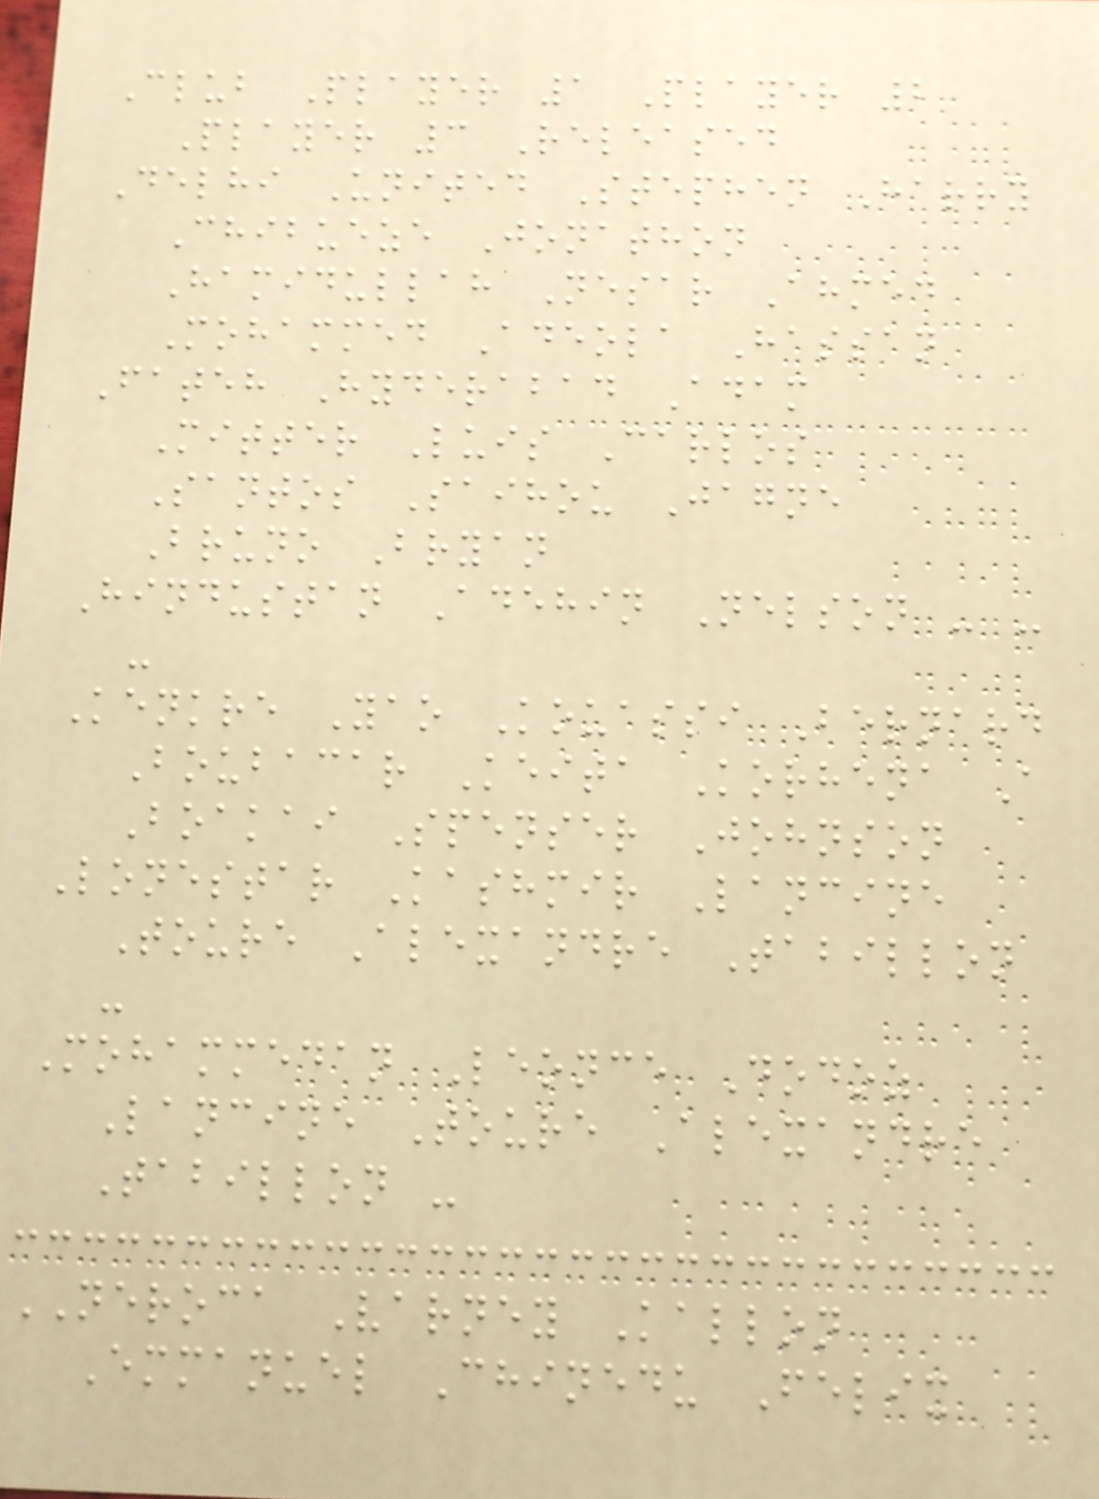Club Player 1 Player 2
Player 3 Released
Delhi United Stephen Harry
Chibueze Jonathon
Hamidullah Nesar Ahmed
Mohammed Adeola Hassan
Fateh Hyderabad Adam
Mitter Luis Carlos
Santos Saihou Jagne
Bruno Bryan
Hindustan Adehin Nelson - -
-
Kenkre Yao Kouassi Bernard
Boubacar Keita Korhena A
Boakai Spenser Johnson
Lonestar Kashmir Lancine
Toure Alexandre Tabillon
-
Mohammedan Leonce Dodoz
Lancine Toure Alexandre
Tabillon -
NEROCA Varney Kallon
Emmanuel Chinedu Felix
